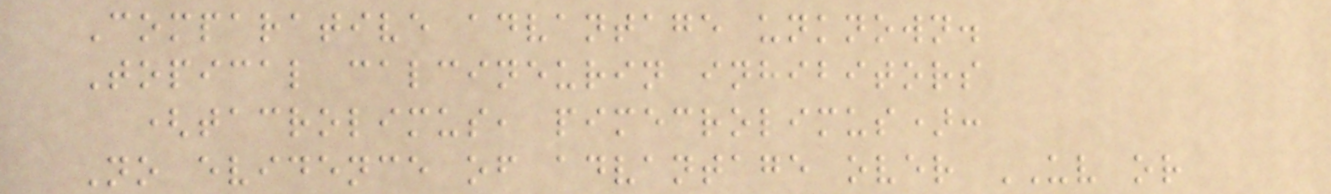Comparative advantage unknown.
Topical calcineurin inhibitors
(tacrolimus, pimecrolimus):
No evidence of advantage over UV or
